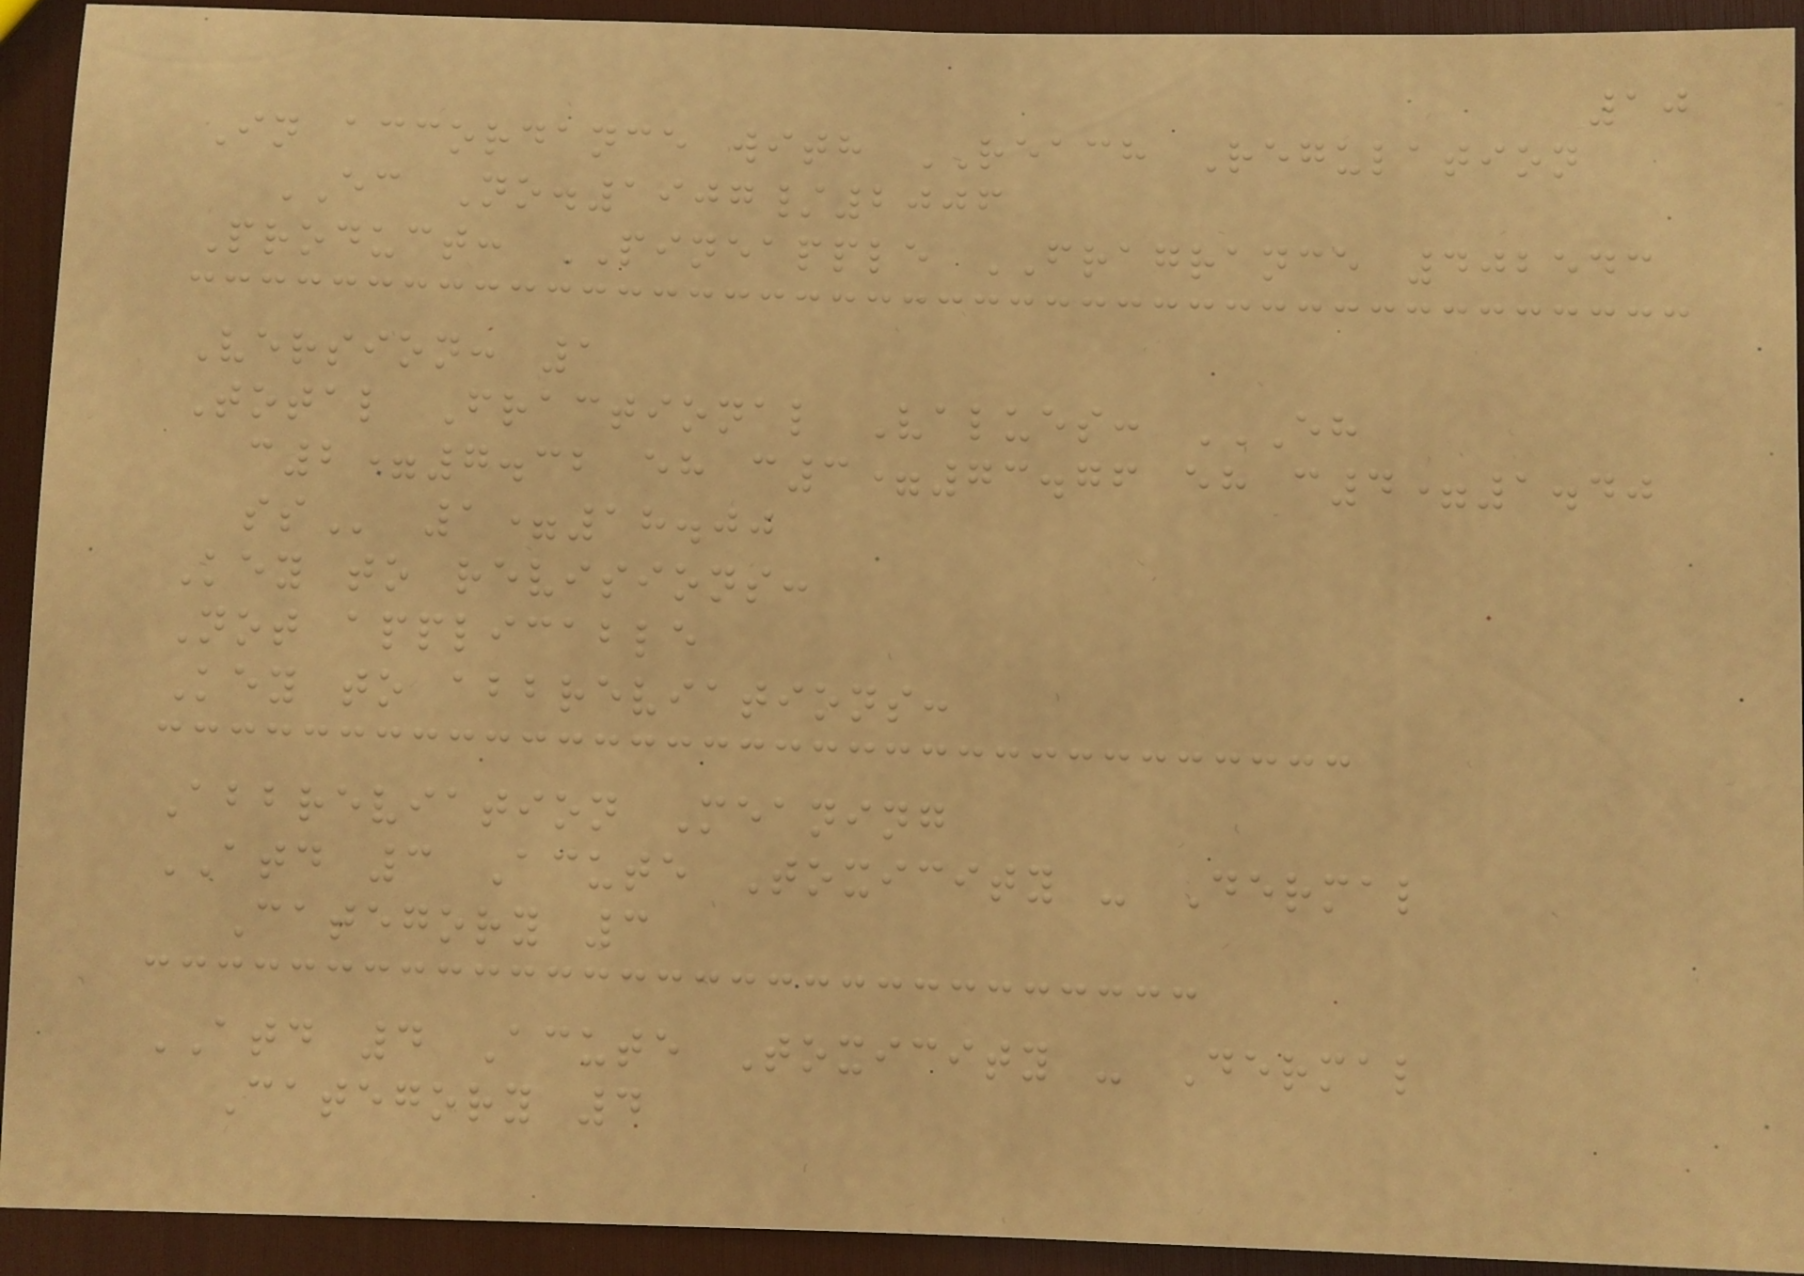10
In accordance with REACH Regulation
EC No.1907/2006
Product: PINEAPPLE FRAGRANCE 402543
Version: 1
Total Fractional Values: EH
C2=7.32 EH C3=73.76 EH C4=1.40
SS 1=18.00
Key to revisions:
Not applicable
Key to abbreviations:
Abbreviation Meaning
ATD 3 Acute Toxicity - Dermal
Category 3
ATD 4 Acute Toxicity - Dermal
Category 4
